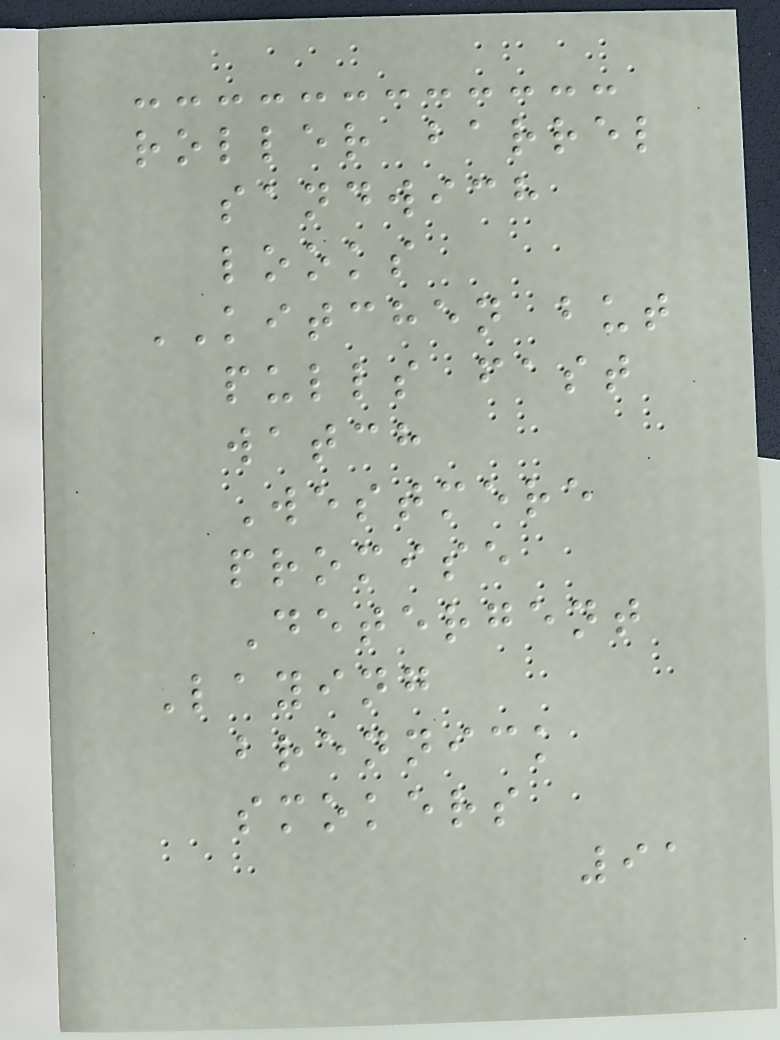roller barrel
sandwich
looks
KITCHEN but
pulls fast
watch
Westmere
promise
Detergent
Laying
brennick
smokers
91
